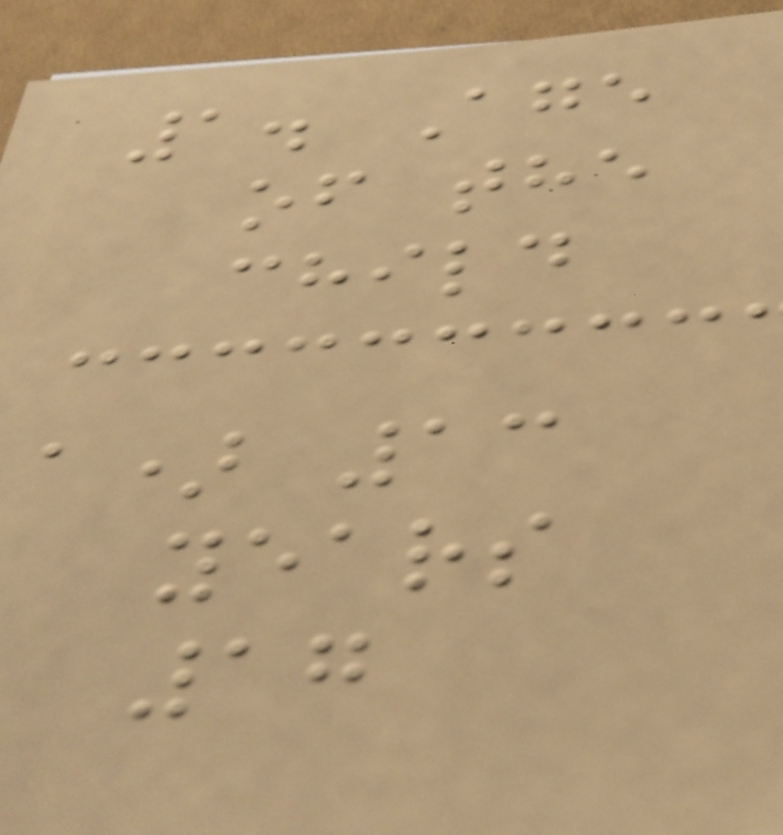1. Age
of the
child
a) 13
years
17
